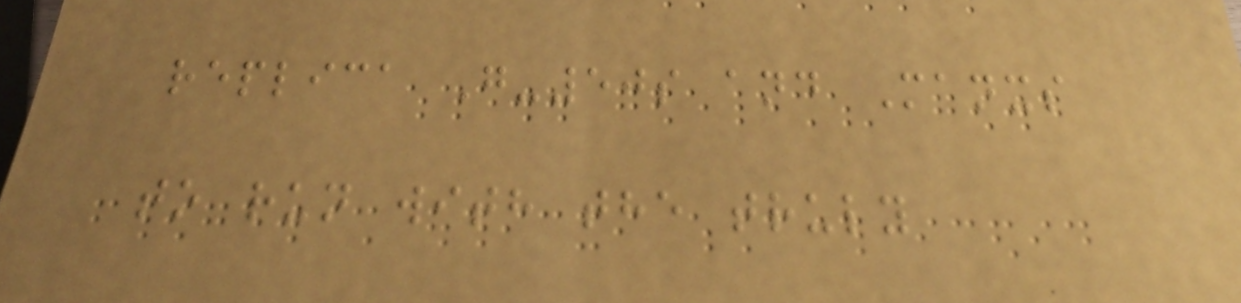replica G-50s and Manxs
to run with the truly
